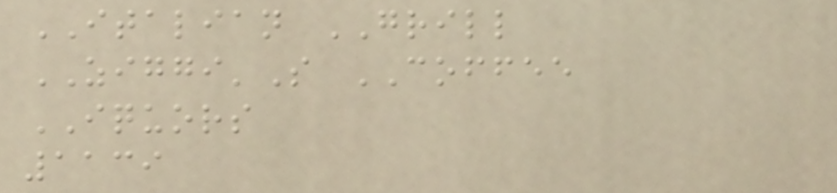ITALIAN GRILL
ZIGGI'S COFFEE
IQUORS
1139
